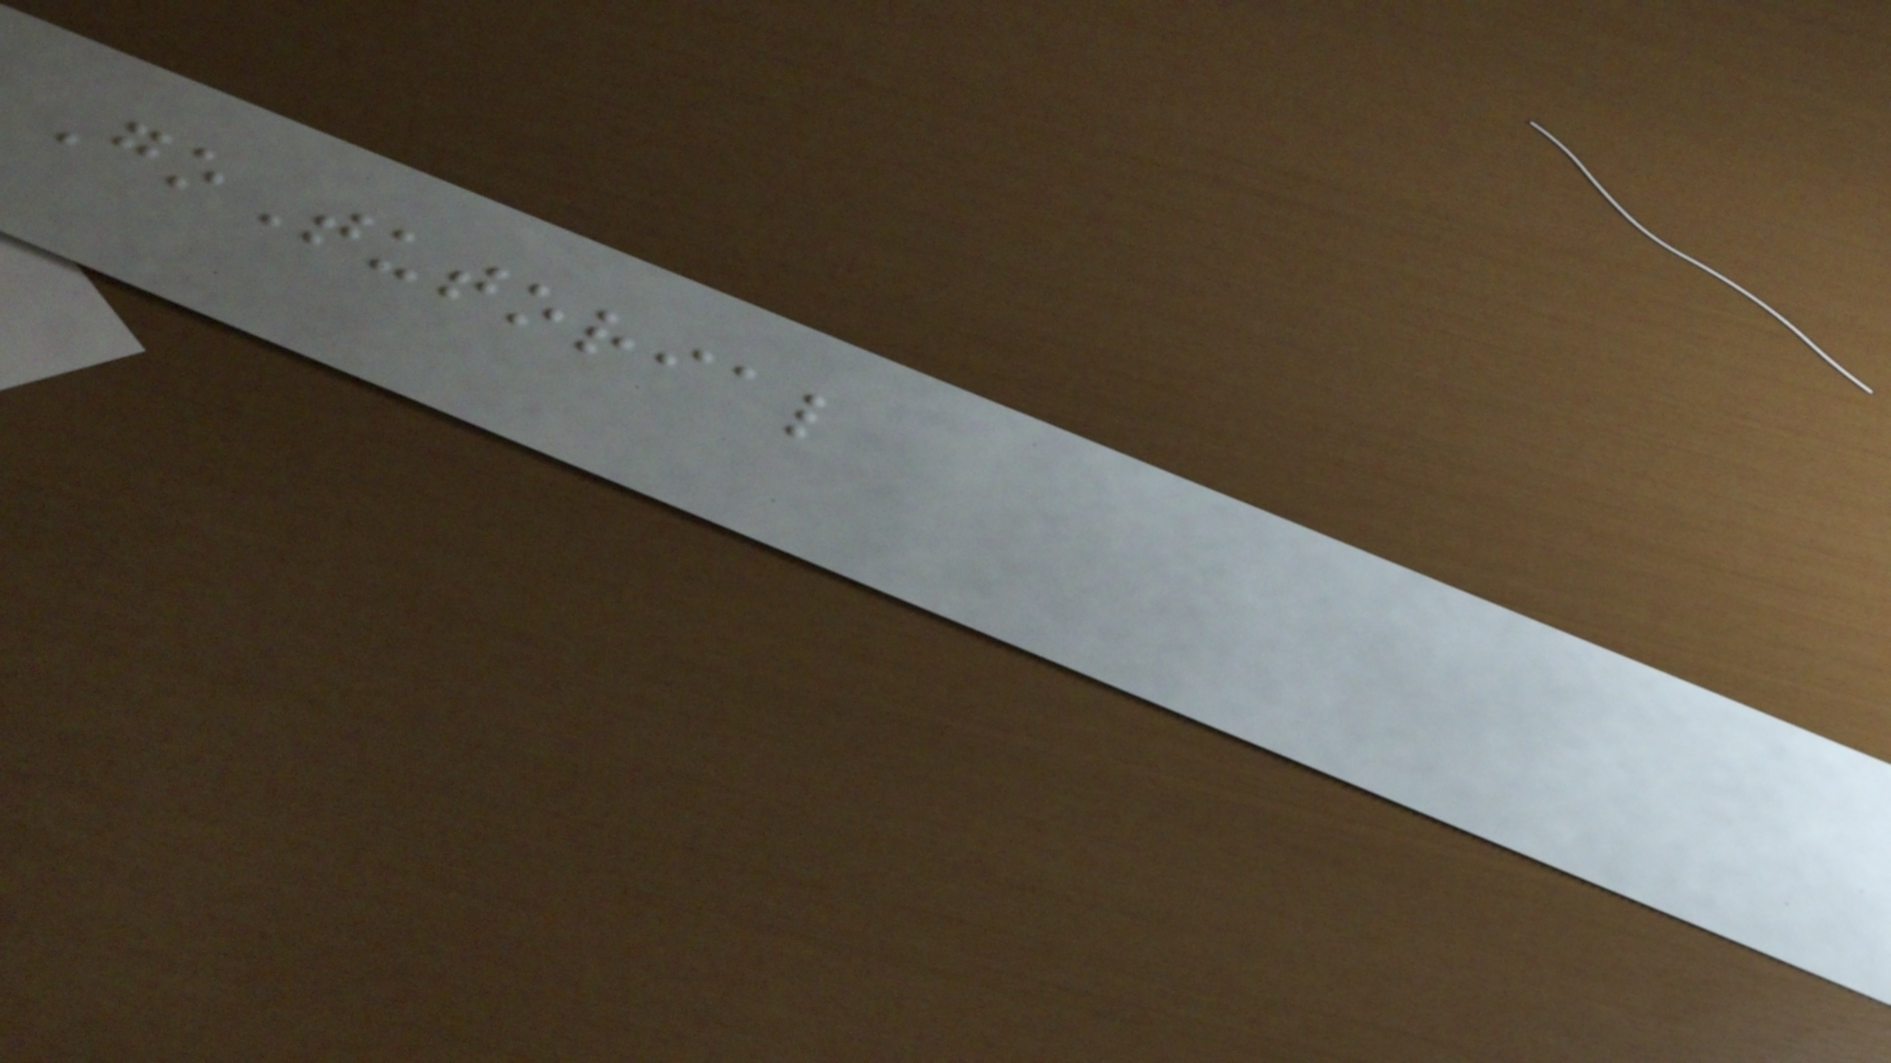GoTutorial
